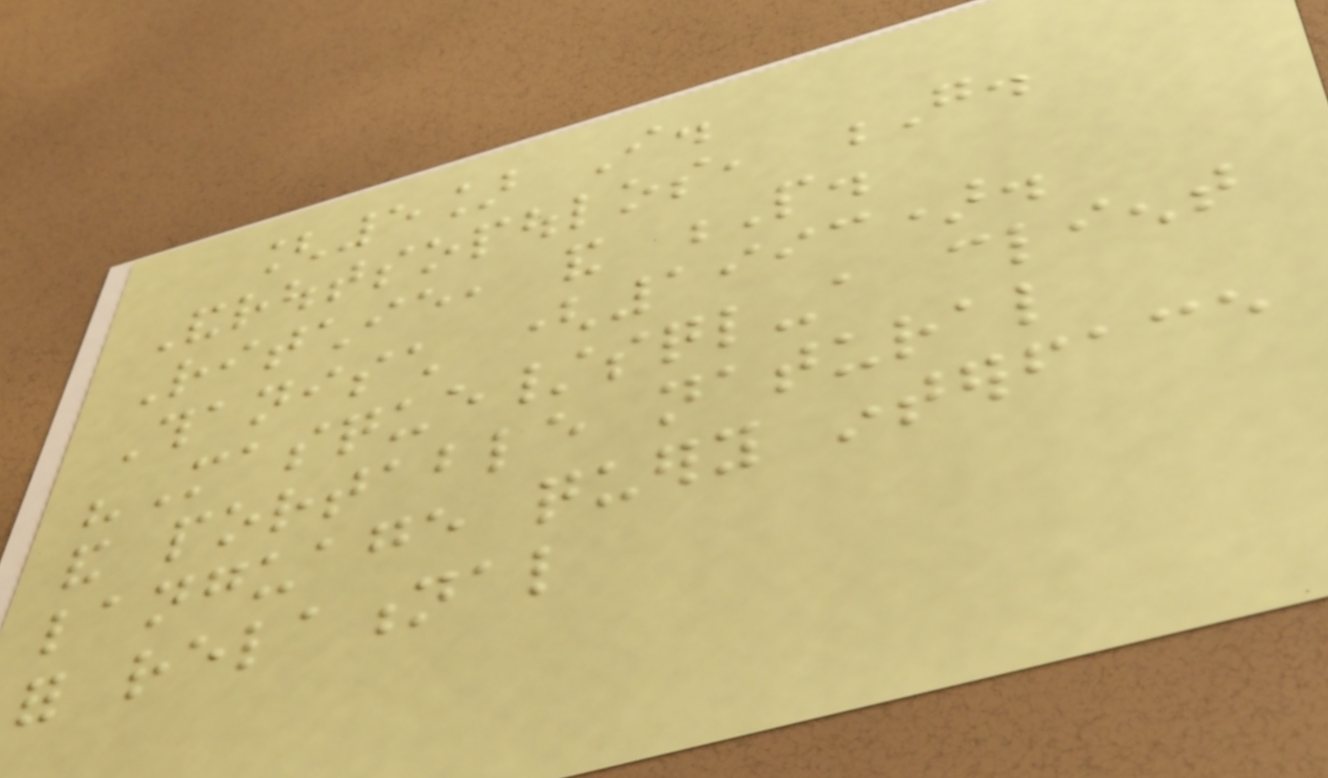[5] I.
Androutsopoulos, G.
Ritchie, and P.
Thanisch (1993).
"Masque/sql-a client
and portable natural
language query interface
for relational
